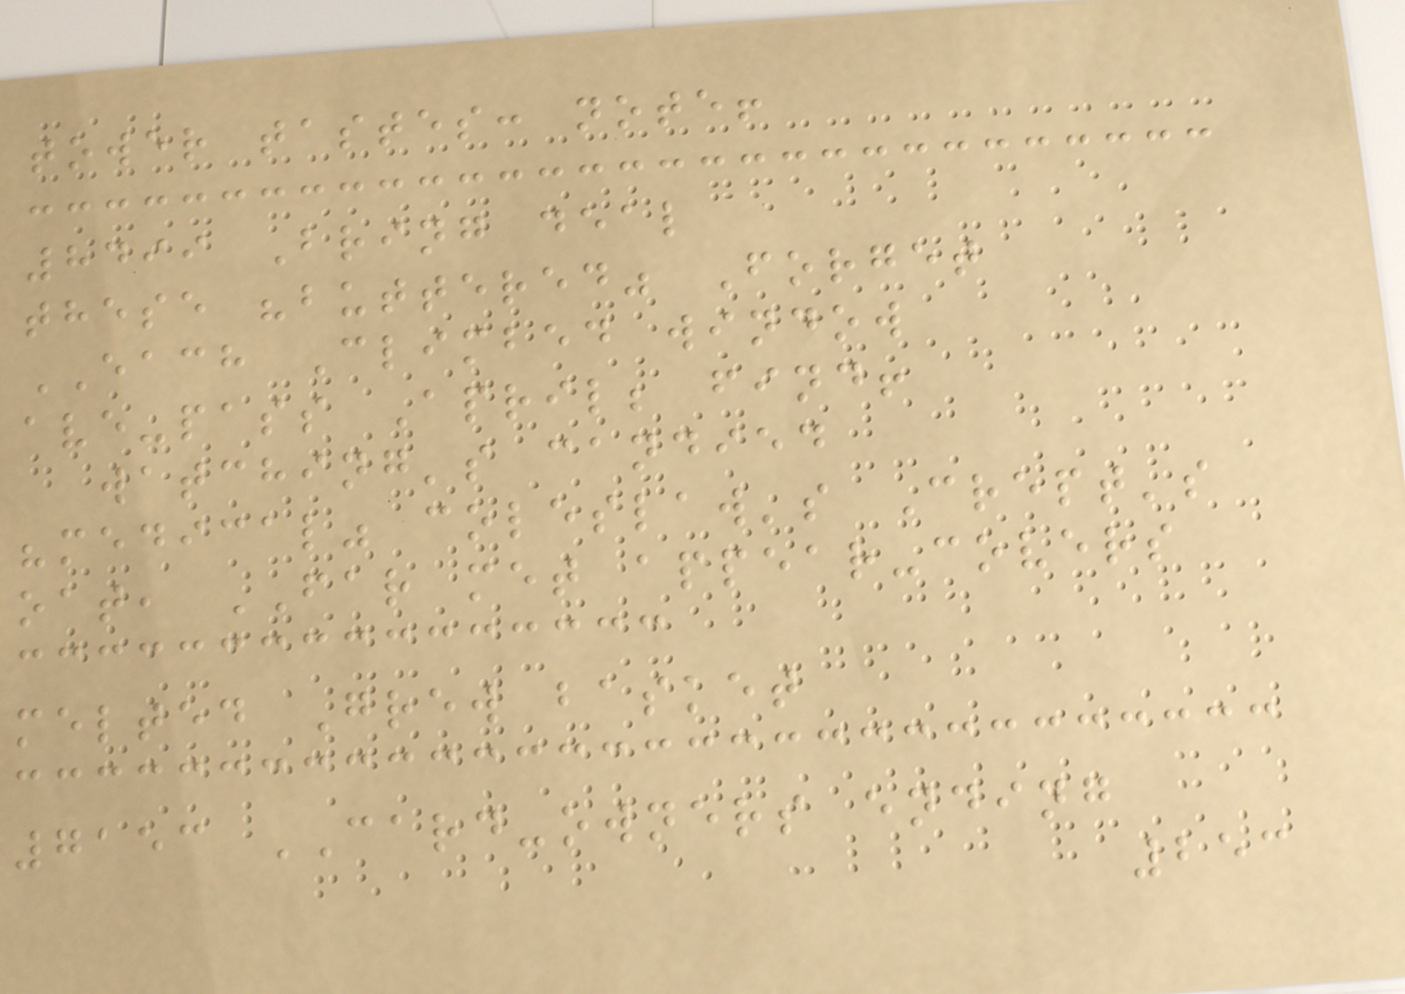tower tastes: note!
8499 Bring deal
these "buttered" Forget
EACH Climbed window
ave-pass April; find!
watching's candied
"medical" coleslaw's Crept's
oat, FAR met appear-covers
melted Grew basket
7153 CARD-owners ending
253
